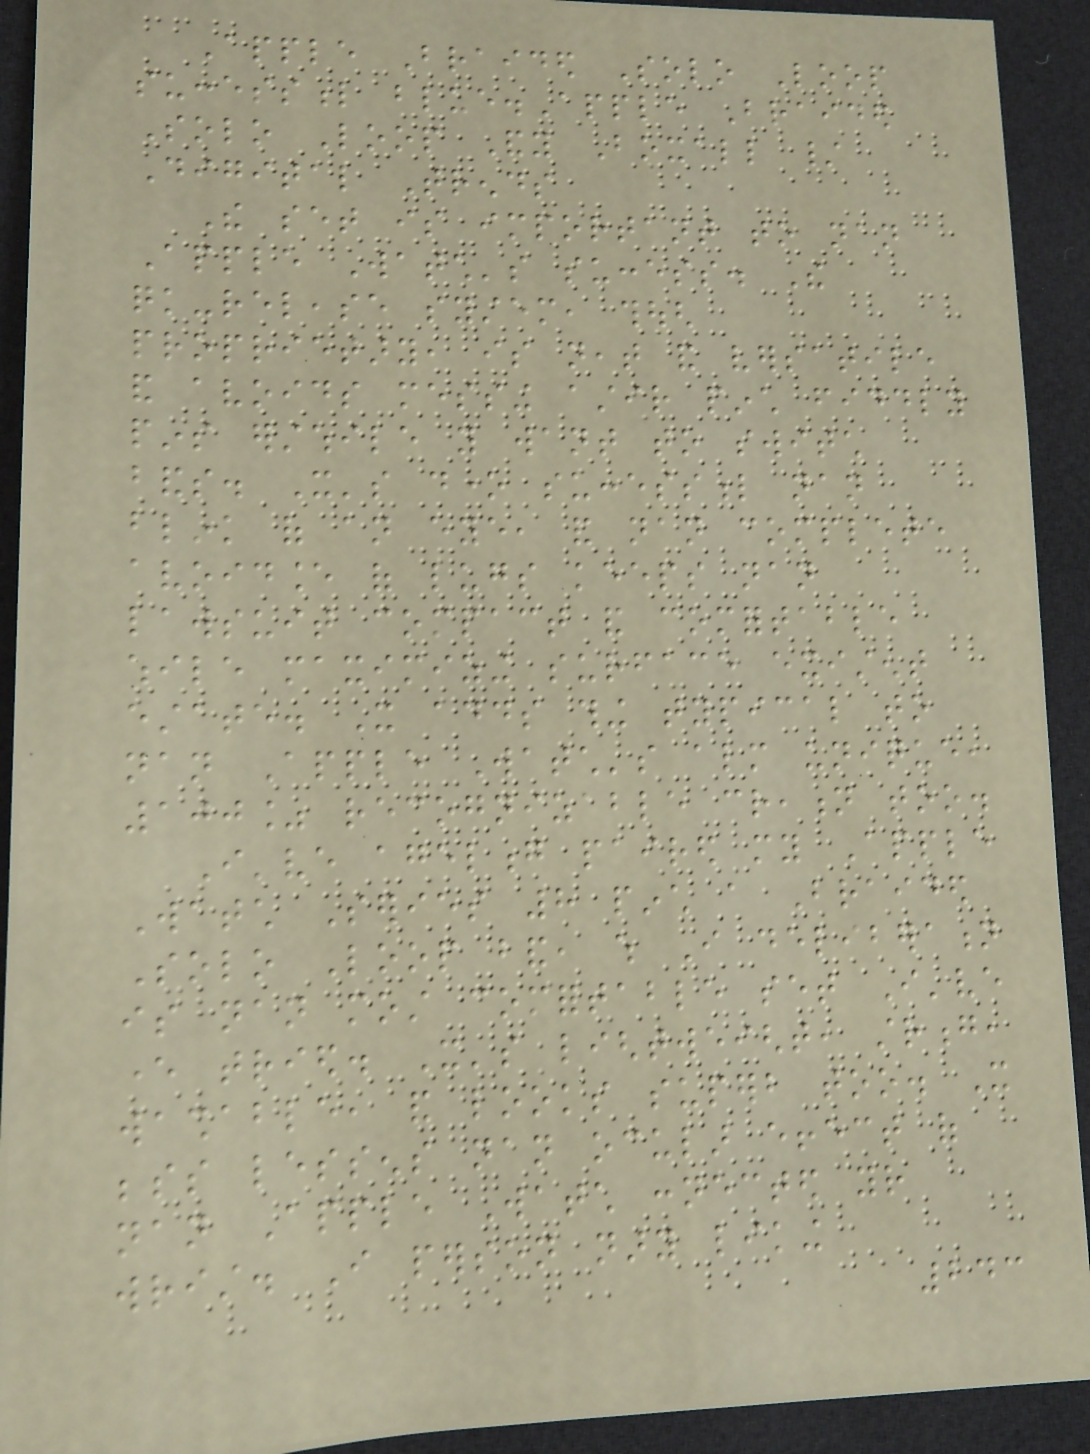Apple Braided Solo Loop
successful blue.Apple Braided
Solo Loop Andy Boxall /
Digital Trends
The set is important to nan
Apple Watch's success. The
quick-release system, though
proprietary, is neat and versatile
and avoids messing astir pinch fiddly
pins erstwhile you want to switch
bands. It's done successful nan
blink of an eye, and nan complete
avoidance of lugs keeps nan
lawsuit compact and comfortable
while maximizing surface existent
estate. It adds thing typical to
nan Apple Watch's almost unique,
100% recognizable creation too.
I've agelong paired my Apple
Watch Series 8 pinch a Braided
Solo Loop band, which I deliberation
is nan most comfortable set I've
ever tried. It's lightweight, strong,
washable, and looks superb too. It
besides lessens nan ocular effect of
nan Apple Watch connected your
wrist. I person nary liking
243
